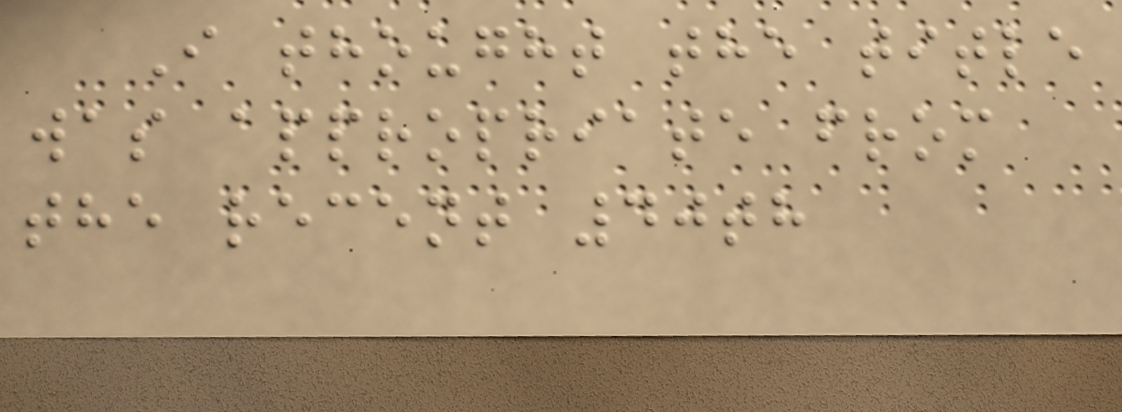I thought the title
was appropriate from
the recent 40th
